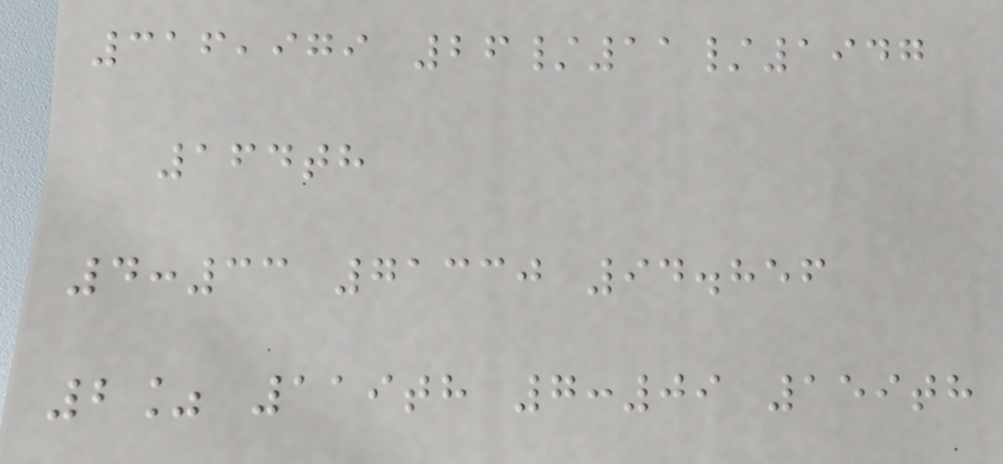316,979 26/11/1947
164th
4:33 71330 94.856
2% 119th 7:09 159th
